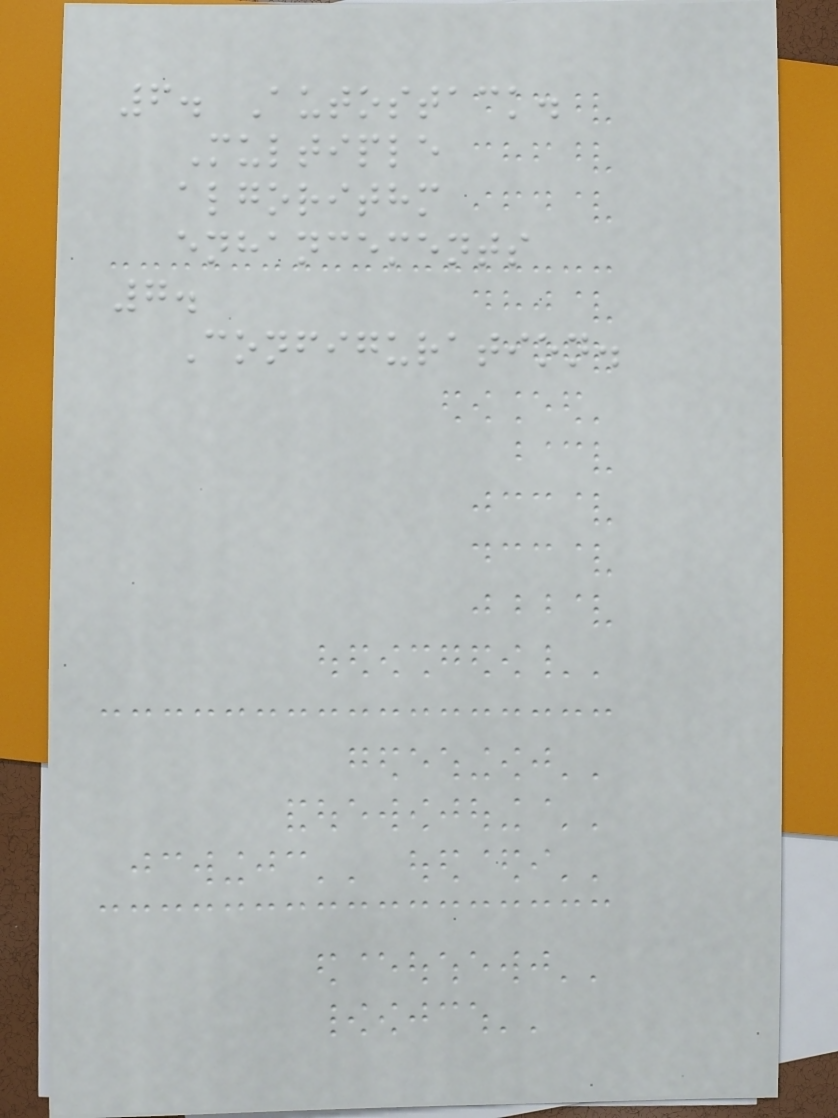6. Autostack.
Multiple
algorithm
enhancements
7.
Configuration.
